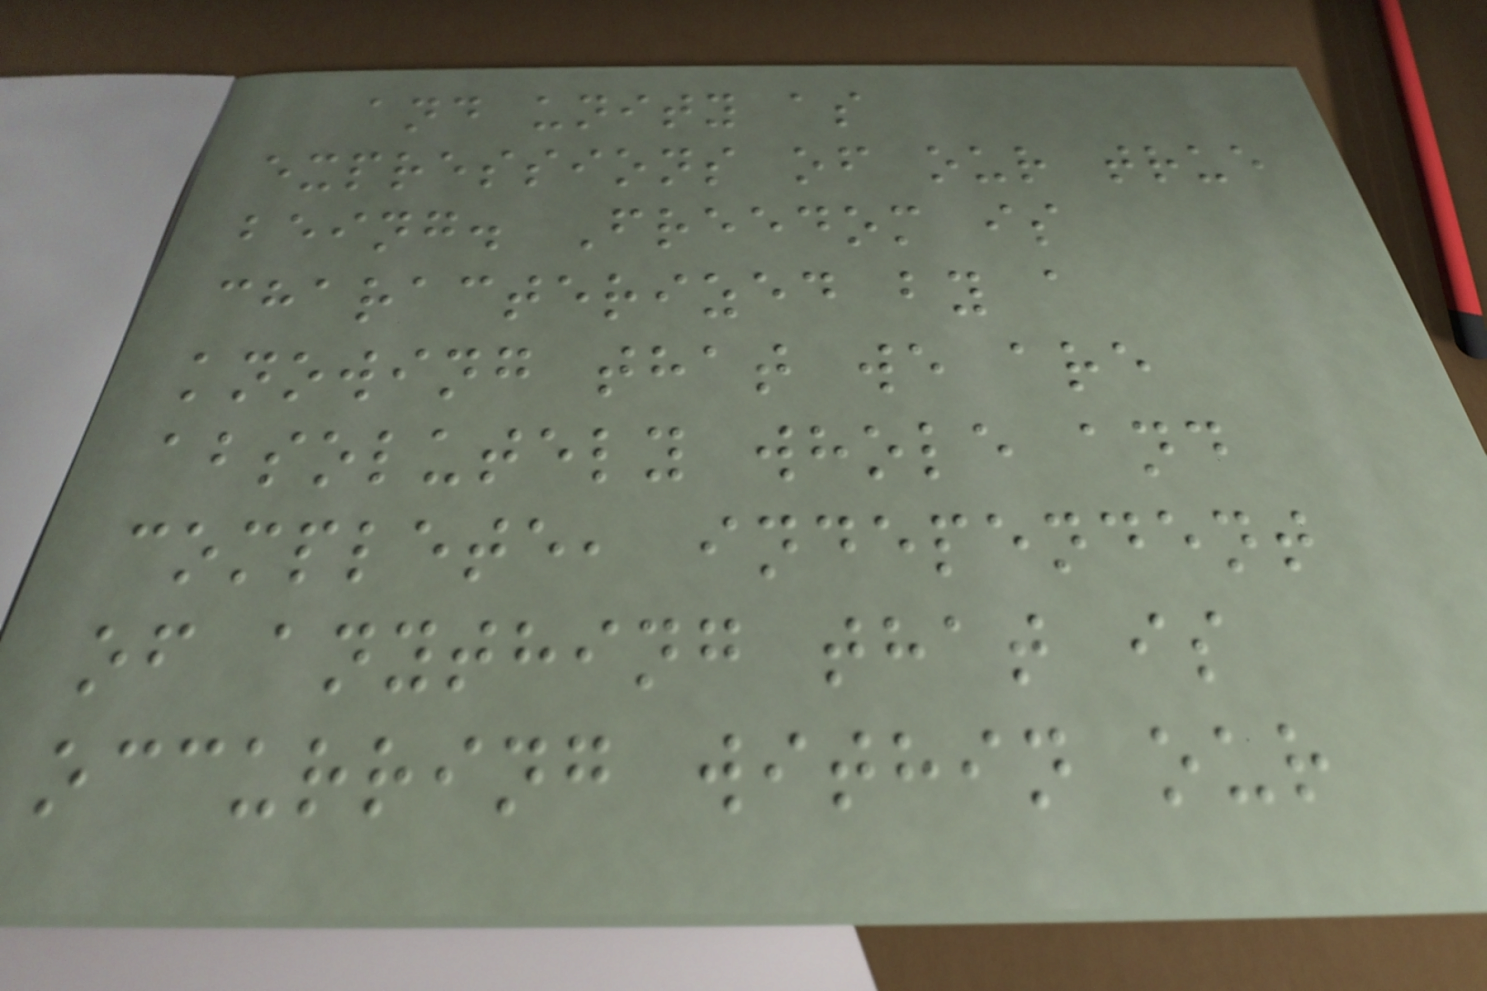and unity as
expressions of our true
being. Freedom is
characterized by a
knowing that we are
absolutely whole and
complete, independent
of anything that is
occurring within our
